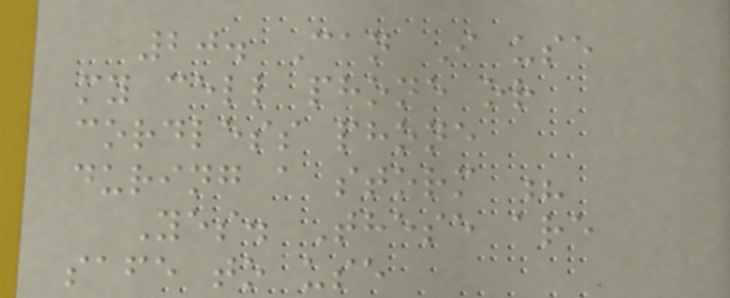20. Can I use
my cell phone or
cordless phone
during a storm ?
Yes. These are
safe to use
